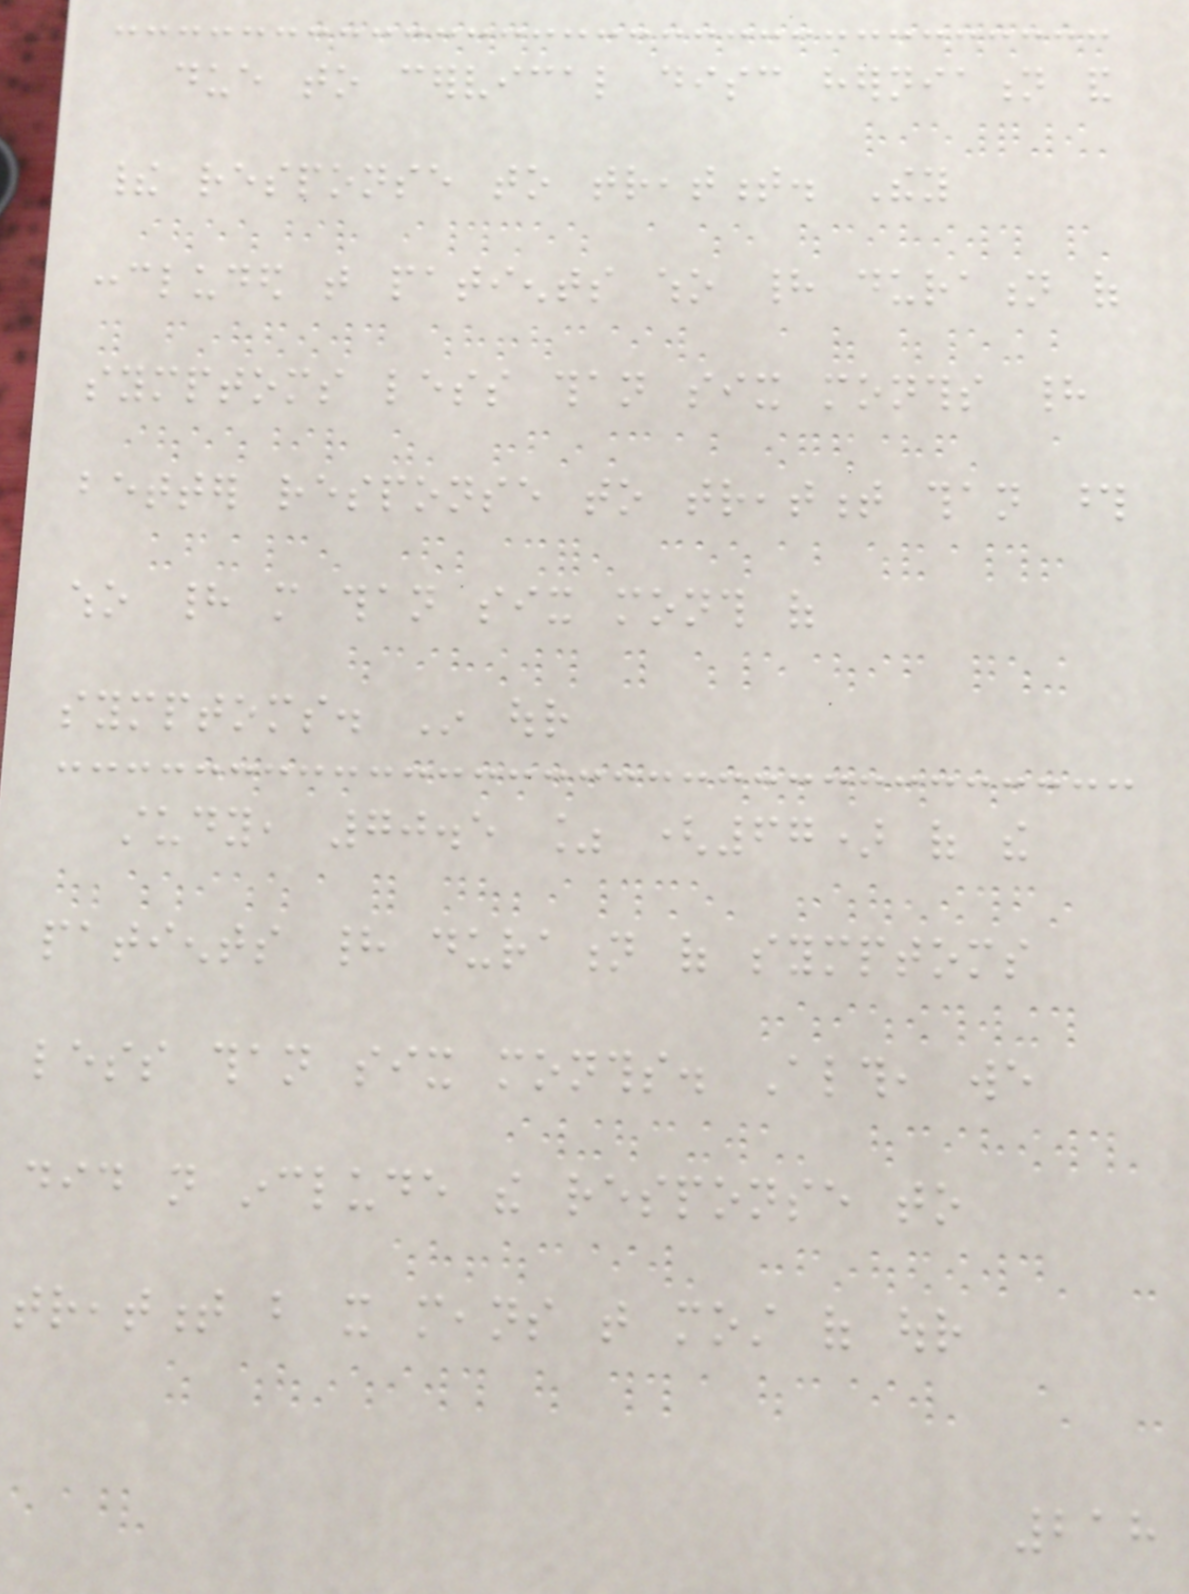due to cervical disc herniation and
their response to treatment. They
concluded that patients who had duration of
symptoms less than six months had
better response to treatment than those
who had more than six month of
symptoms. In our
study, 70.5 % (67) of the
patients had duration of symptoms
less than six months. Although, we
did not include the response to
treatment but it means that most of our
218
